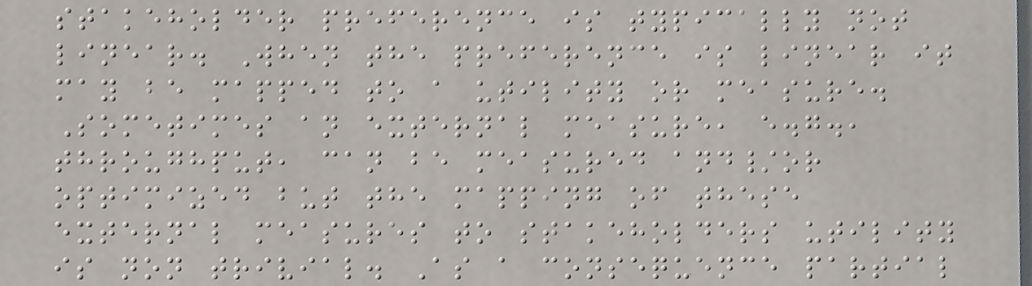stakeholder preference is typically not
linear. When the preference is linear it
may be mapped to a utility or measure.
Sometimes an external measure, e.g.,
throughput, can be measured and/or
optimized but the mapping of these
external measures to stakeholders utility
is non trivial. As a consequence partial
